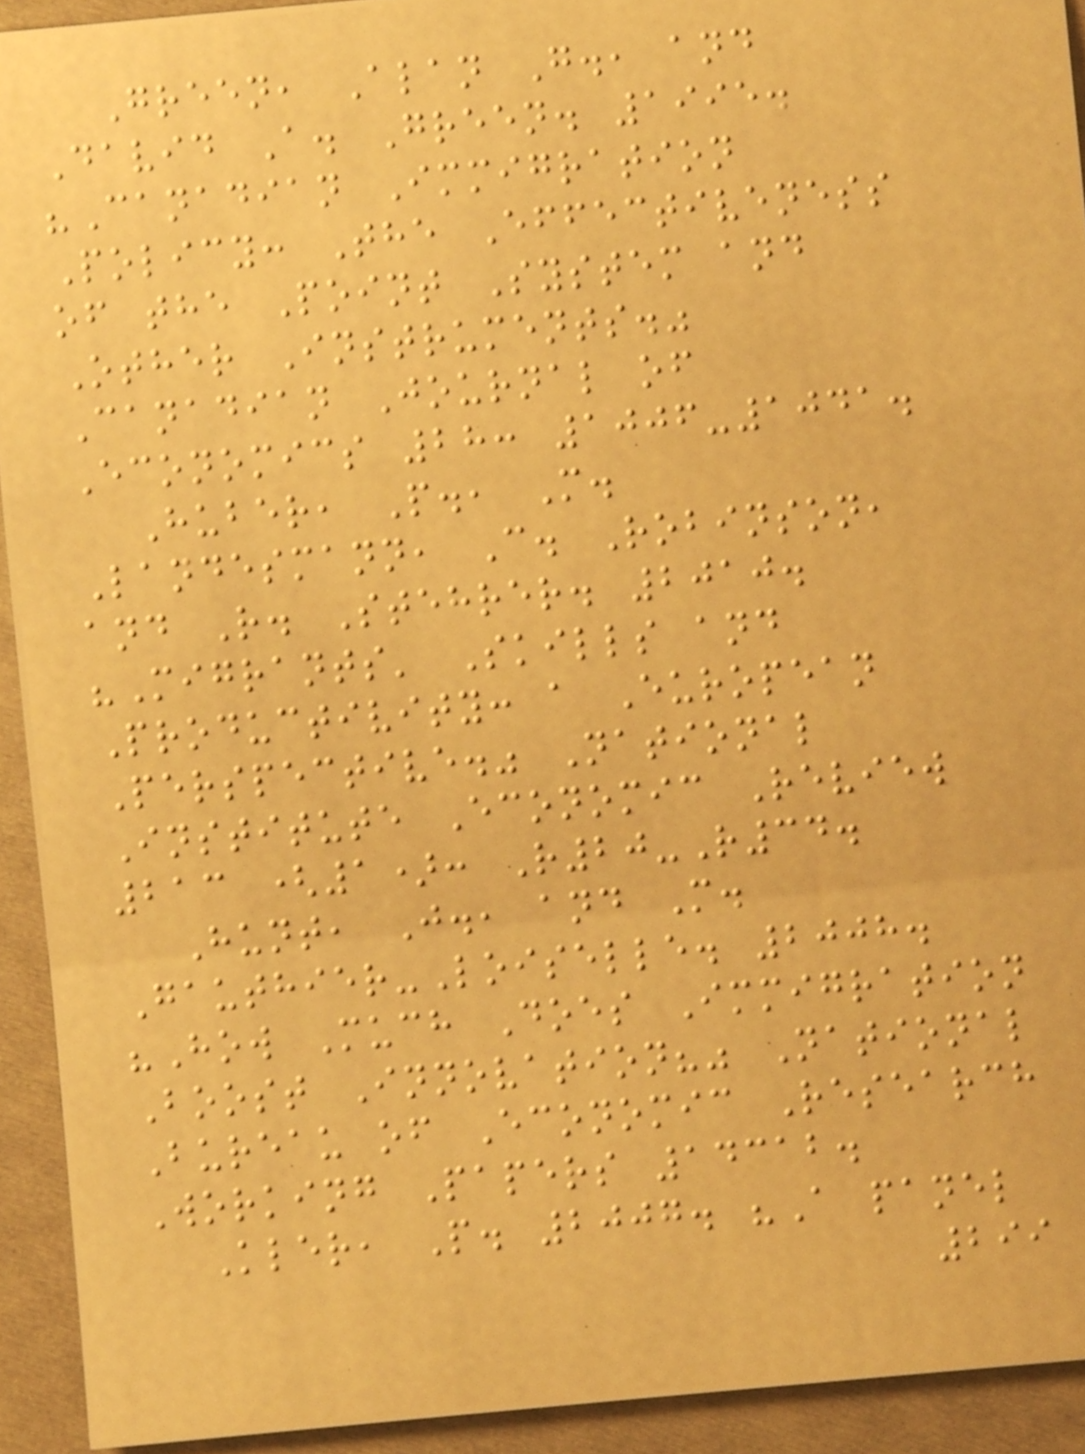Green, Alan G., and
David A. Green. 1995.
"Canadian Immigration
Policy: The Effectiveness
of the Point System and
Other Instruments."
Canadian Journal of
Economics 28: 1006-1041.
Huber, P., M.
Landesmann, C. Robinson,
and R. Stehrer. 2010.
"Migrants' Skills and
Productivity: a European
Perspective." National
Institute Economic Review
213 (1): R20-R34.
Hunt, J., and M.
Gauthier-Loiselle. 2008.
"How Much Does Immigration
Boost Innovation?" National
Bureau of Economic Research
Working Papers 14312.
Kler, P. 2007. "A panel
299
